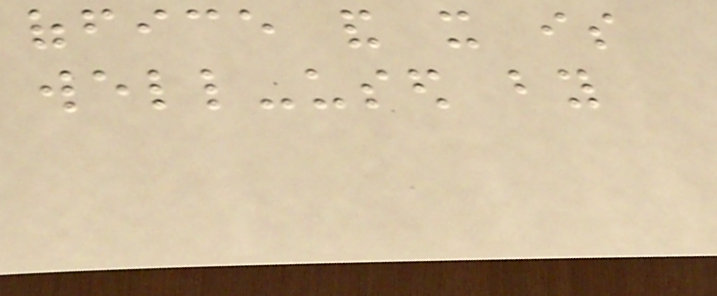office and it is
well-used by
